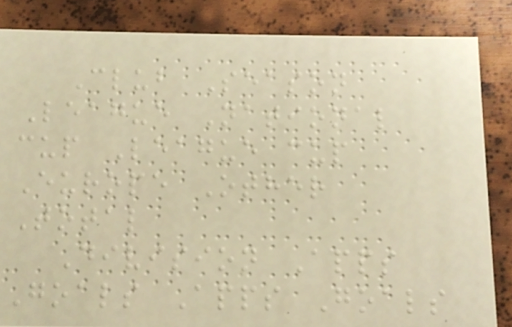Club Season
League National
cup League cup
Europe Other
Total
Division Apps
Goals Apps Goals
